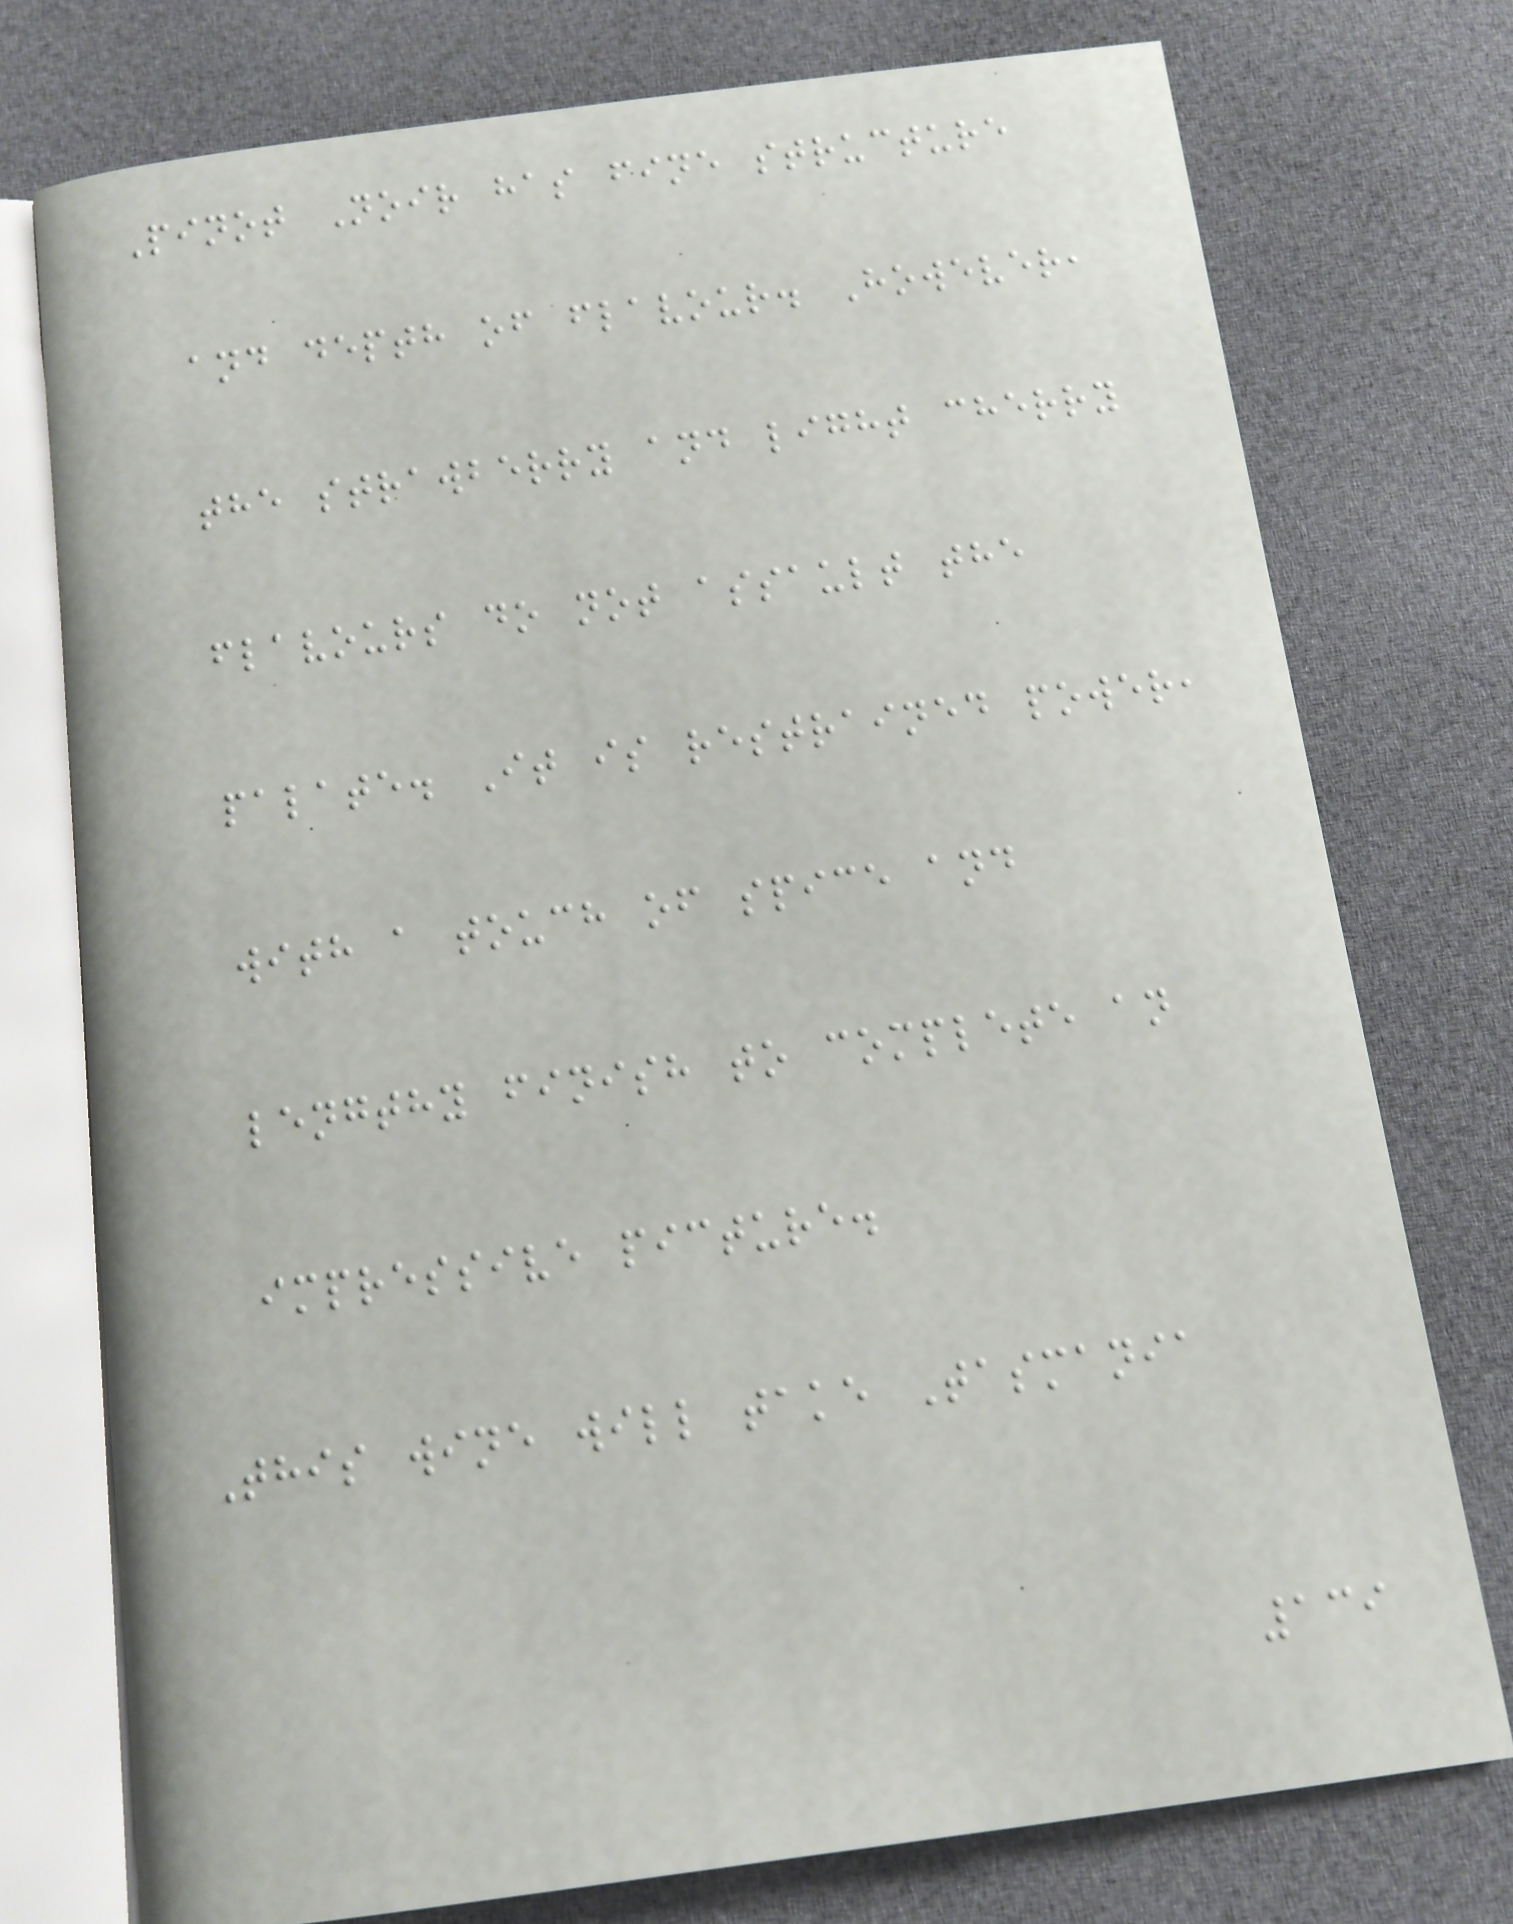Pinot Noir has fine structure
and depth of flavour. However,
the strawberry and light cherry
flavours do not assault the
palate. It is restrained power,
with a touch of spice and
lengthy finish to complete an
impressive picture.
This wine will take Tasmania
139
